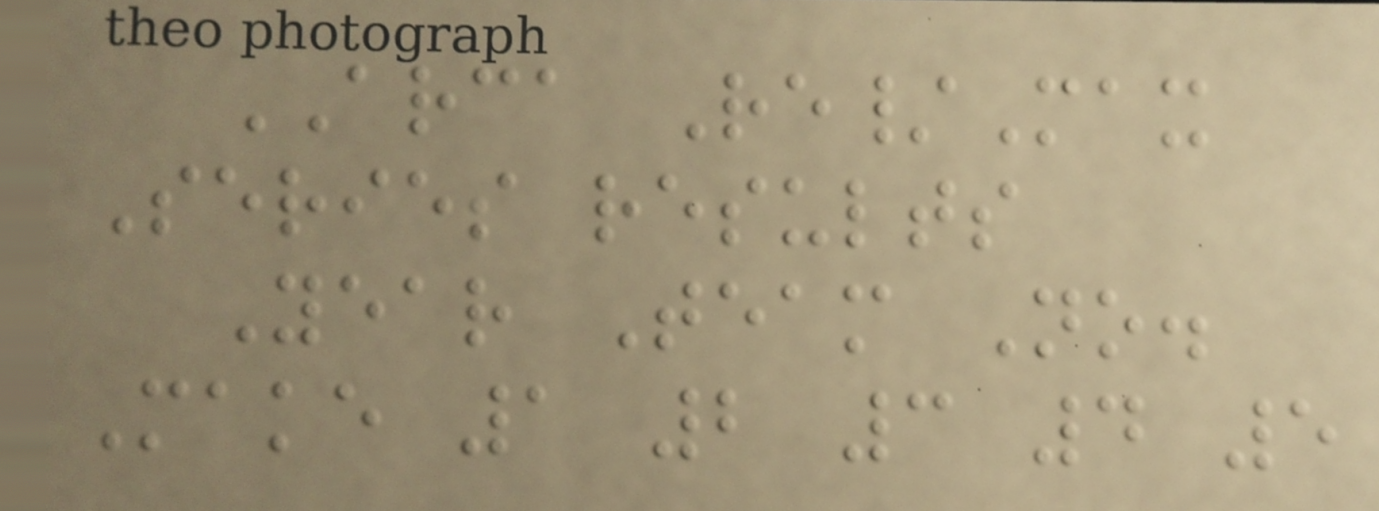ARCA Re/Max
Series results
Year Team No.
Make 1 2 3 4 5
